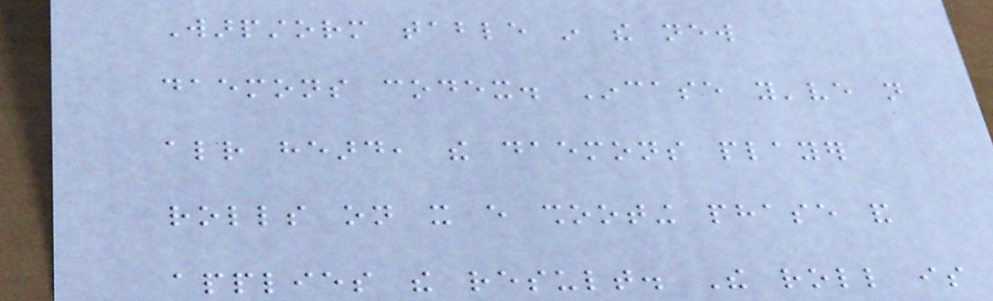Warpstorm table in the new
daemons codex. Incase you've not
already heard, the daemons player
rolls on it every shooting phase and
applies the result. The roll is
